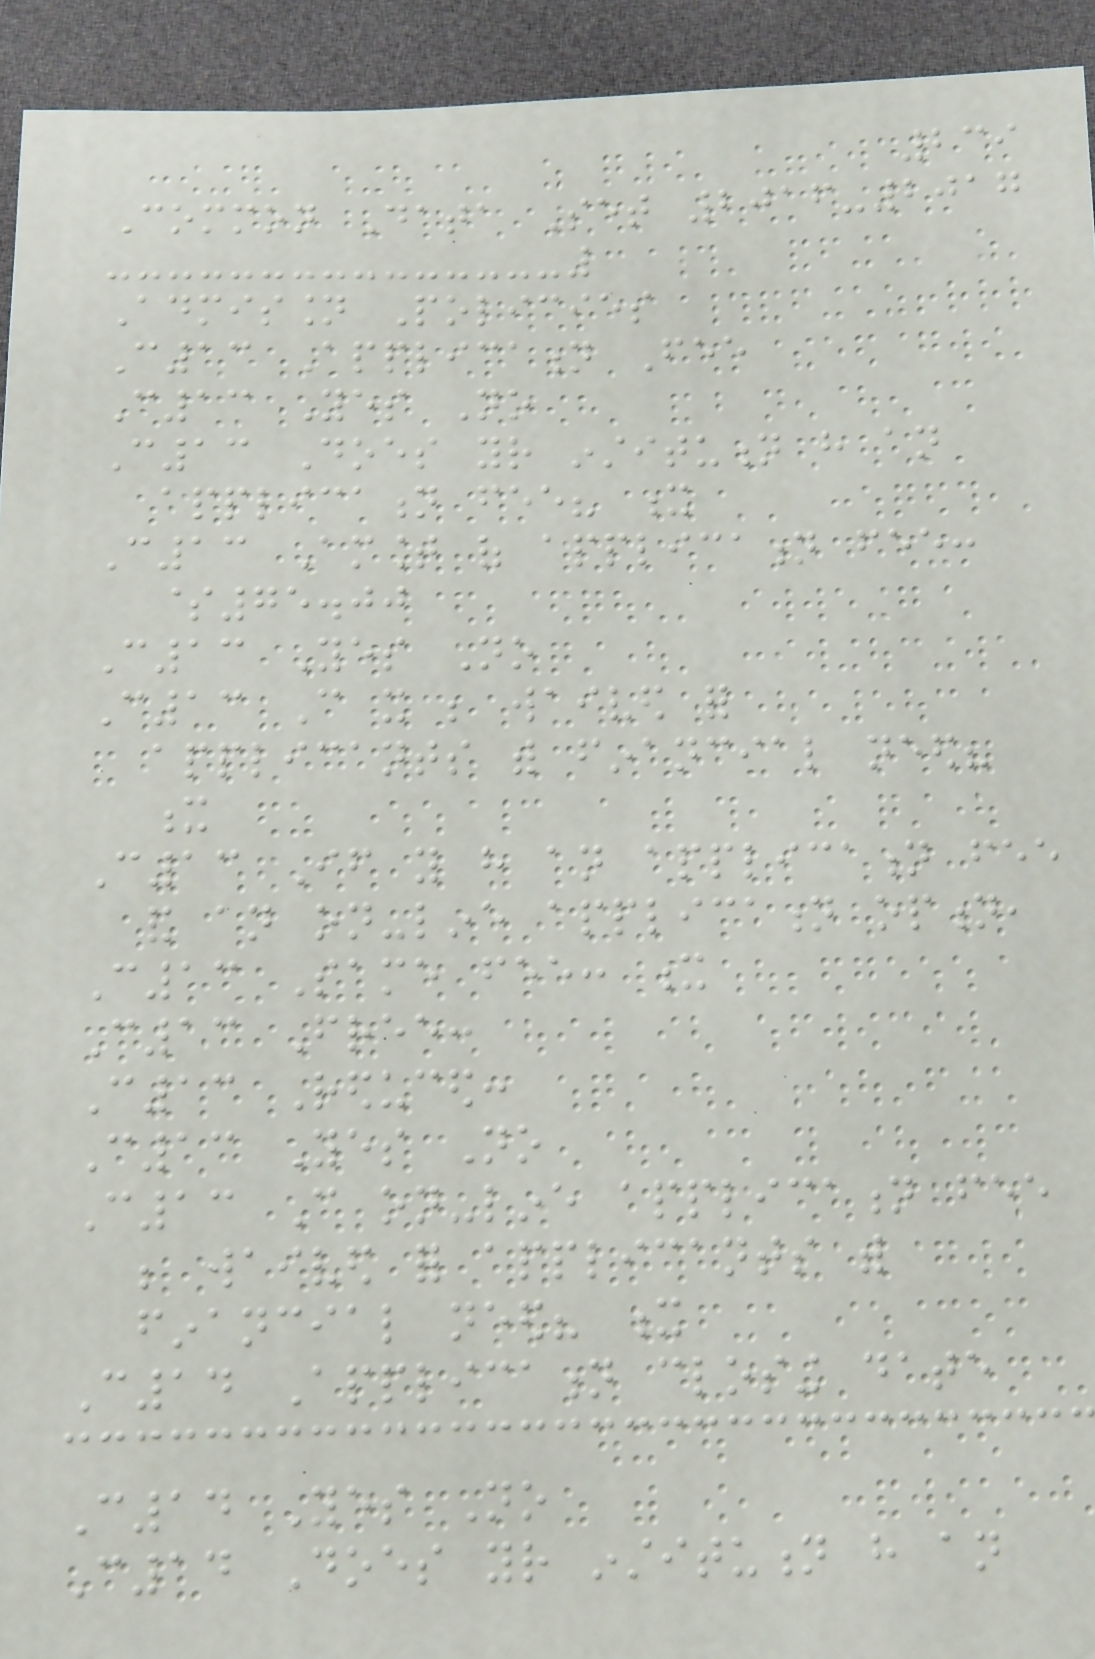239
Common Data Set 2016-2017
Admission Policies
C13 Application Fee
C13 Yes No
C13 Does your institution have an
application fee? x
C13 Amount of application fee:
$75.00
C13 Yes No
C13 Can it be waived for
applicants with financial need?
x
C13 If you have an application fee
and an on-line application option,
C13 Same fee: x
C13 Free:
C13 Reduced:
C13 Yes No
C13 Can on-line application fee
be waived for applicants with
financial need? x
C14 Application closing date
C14 Yes No
C14 Does your institution have an
